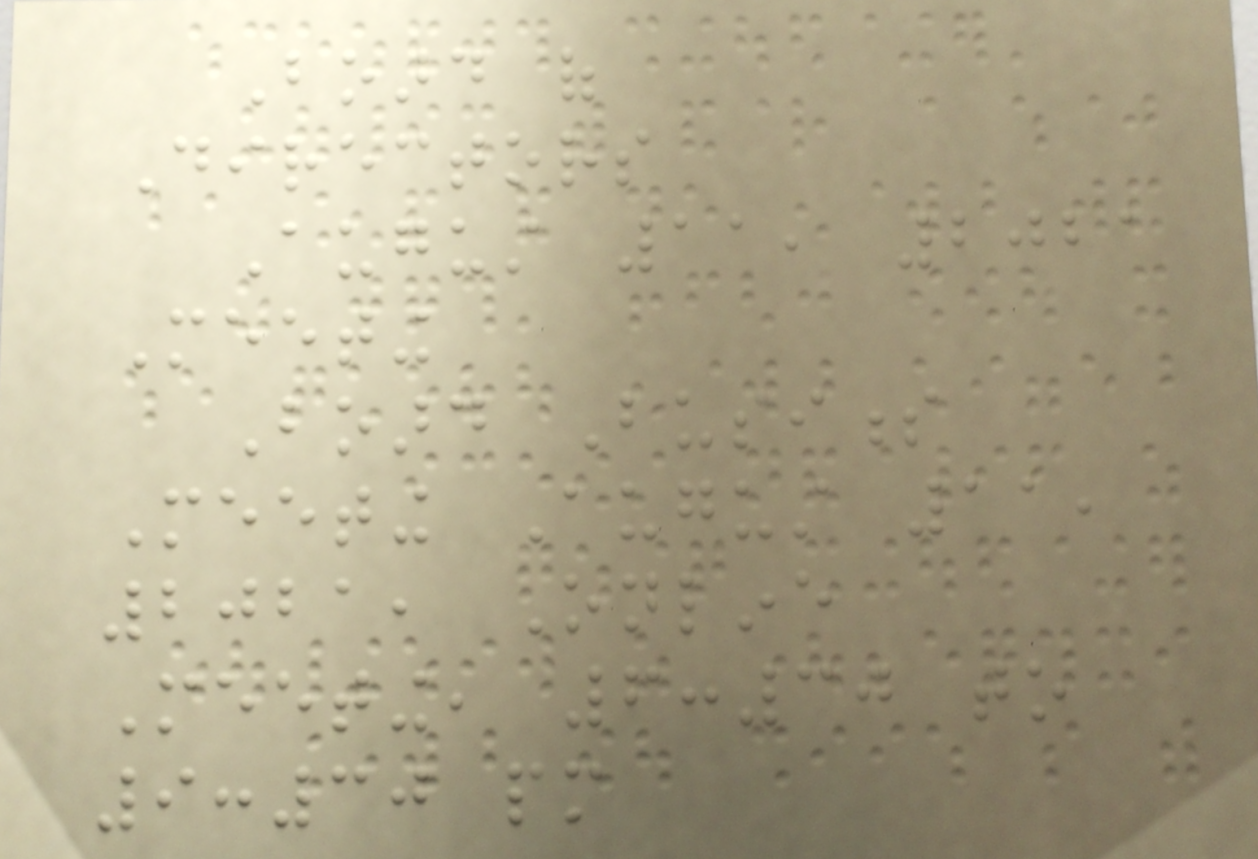Board of
Directors
August 11, 2021
Meeting
Board Business
Meeting August 11,
2021, Online
Meeting, 6:30 to
9:30 pm
